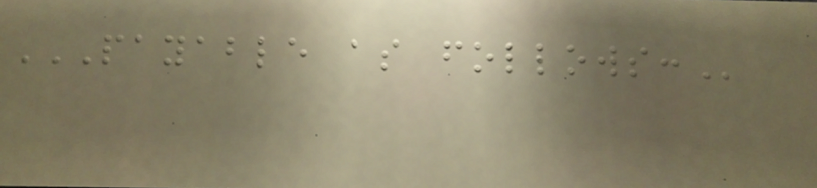PAYABLE AS FOLLOWS:
